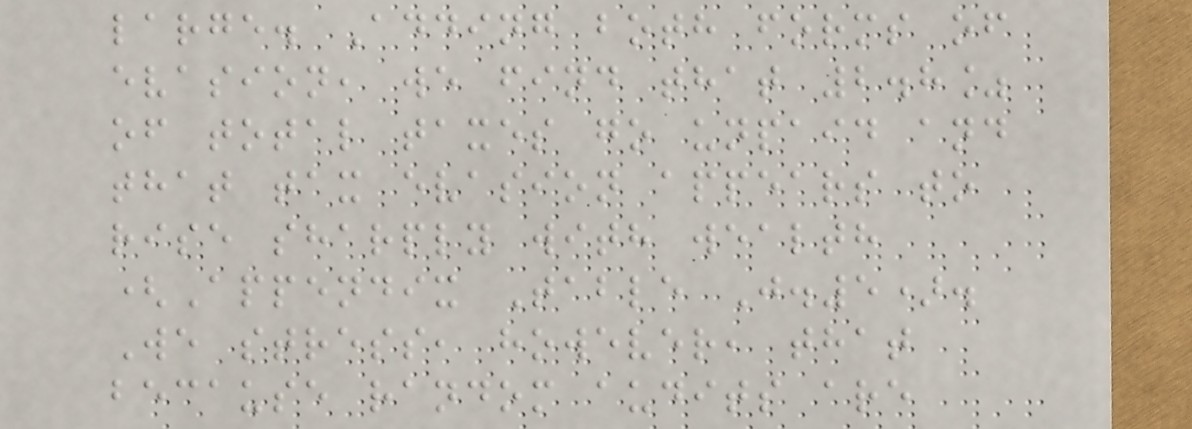large. Adding both forms of
evasion, we find that 2.8%
of total taxes go unpaid and
that tax evasion appears to
rise sharply with wealth
(Appendix Table J.5).
We stress, however, that
because random audits are
